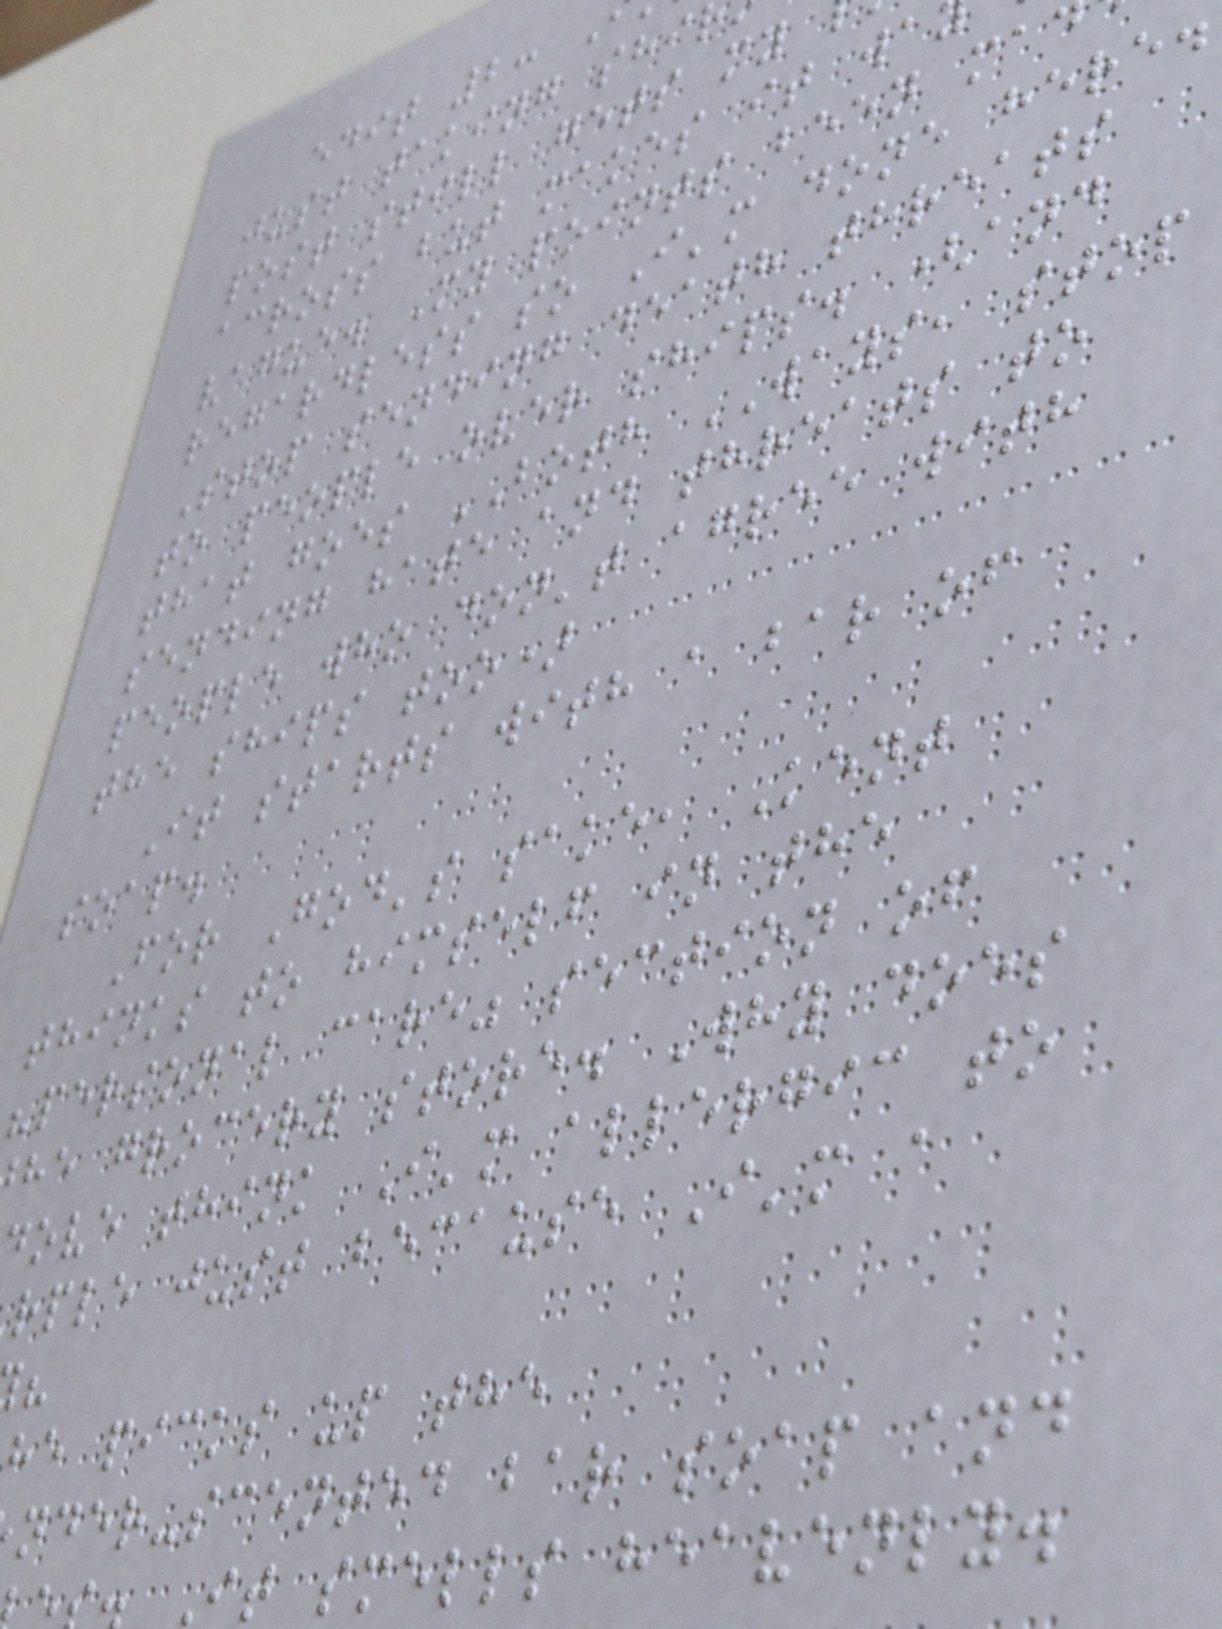edit 2:
just taking shi
post still gets my
across but makes it wa
vague. My points been ma
regardless so I'm done here.
Stop sending death threats
to people over ships. (and
that goes BOTH WAYS, stop
sending hate and threats to
people who don't agree with
the ships too)
It starts with a bar of
soap.
For God's sake, Kent
thinks to himself in the
"personal care" section of
he grocery store. Why does
dove think I'm allergic to
rple just because I'm a
he picks up the
nder-scented bar soap and
It smells heavenly.
